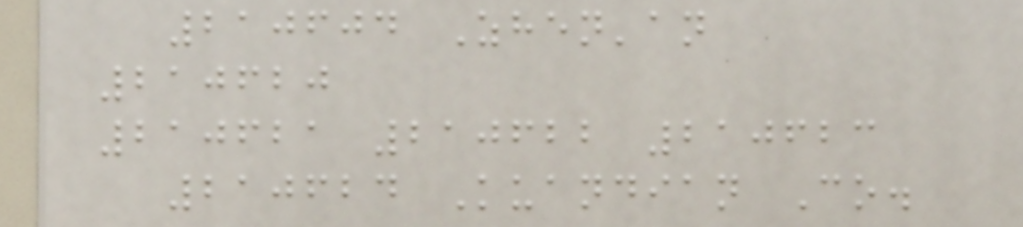210604 Zhen'an
210620
210621 210622 210623
210624 Kuandian Co.
